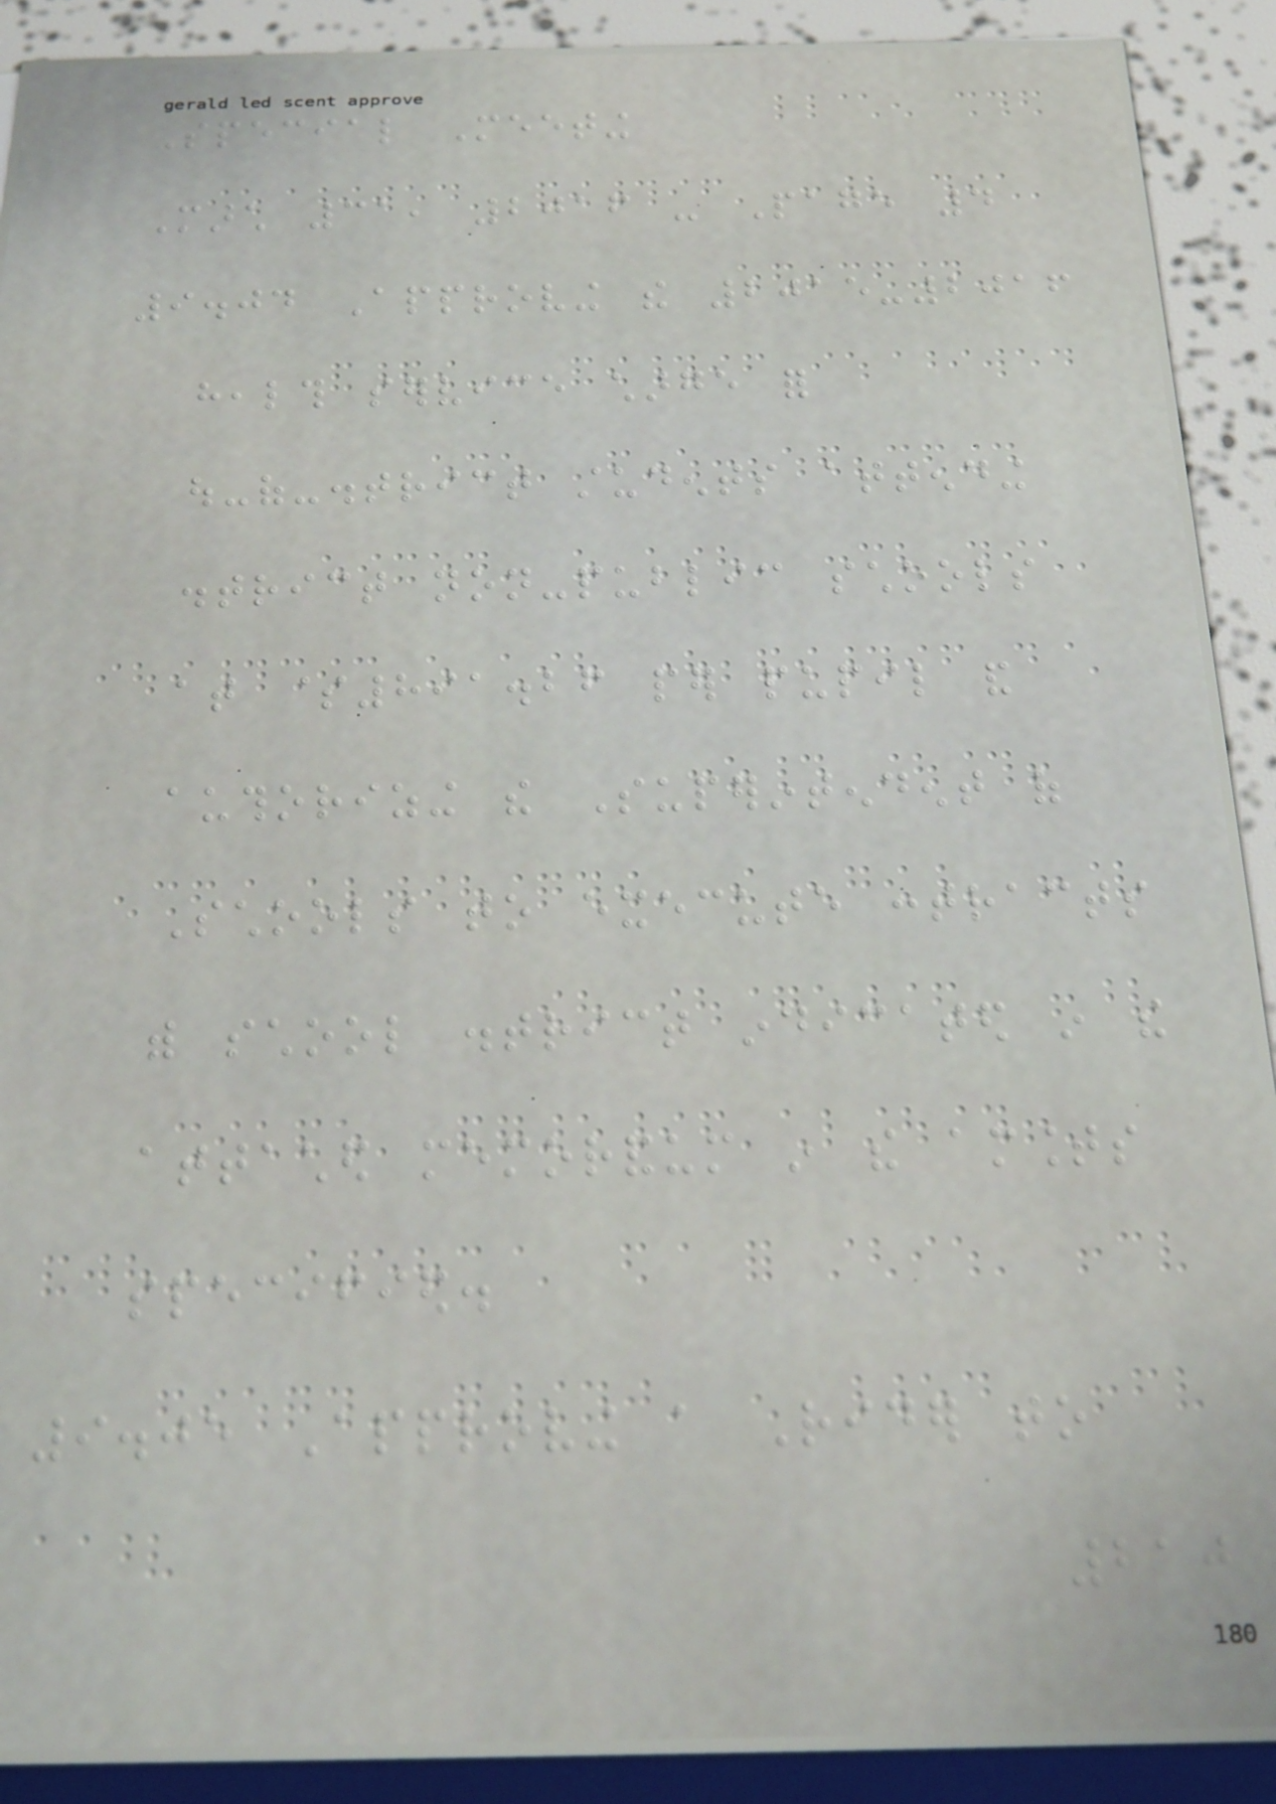Special Meeting
March 31, 2016 - Page 4
9.04 Approving the 2015-2016
health service charge for
out-of-district students attending
district non-public schools
at $891.26 per pupil and
authorizing the Superintendent of
Schools to execute contracts
with school district indicated in the
attached memorandum in the amounts
specified.
9.05 Approving a Rider to
210
